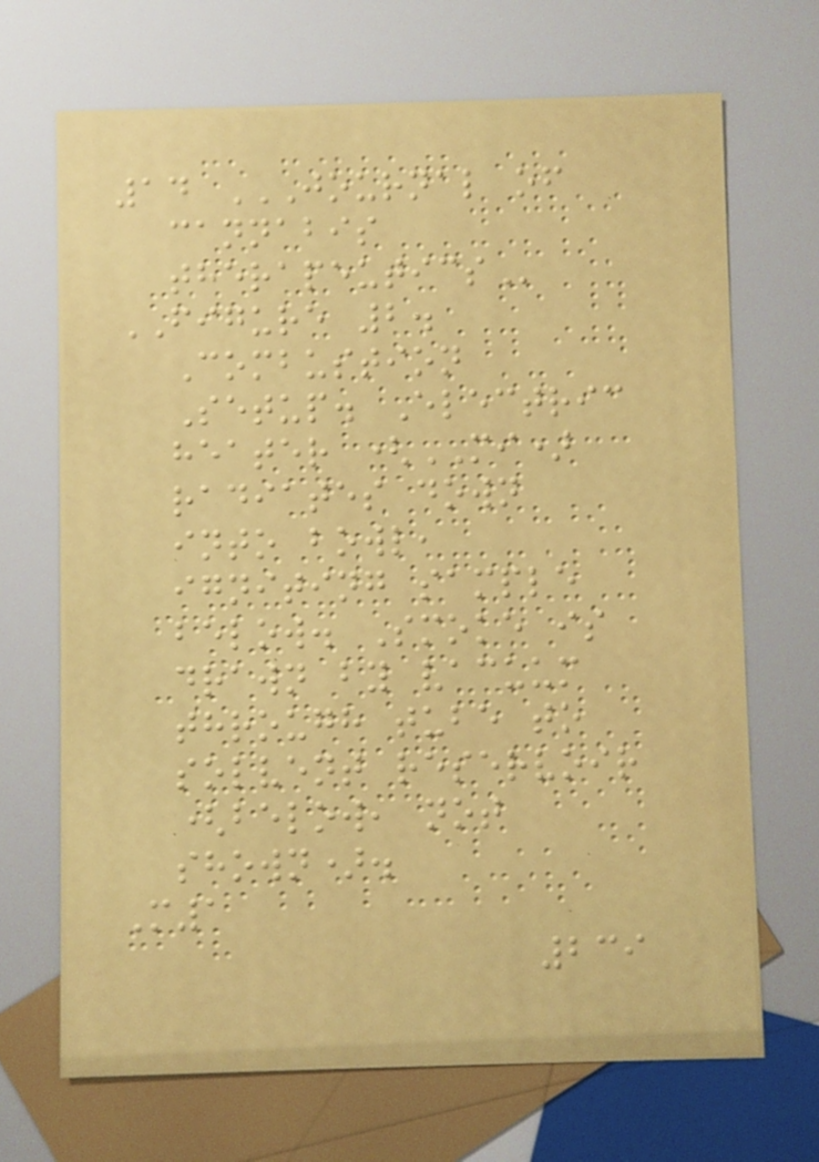14 JOURNAL OF
CANNABIS
THERAPEUTICS
FIGURE 2.
Combustion
Setup. Electric
heater (MI)
radiates down
into bowl,
igniting sample
below. Smoke is
drawn by vacuum
through tube to
solvent reservoir
(below, not
shown).
M1
239
